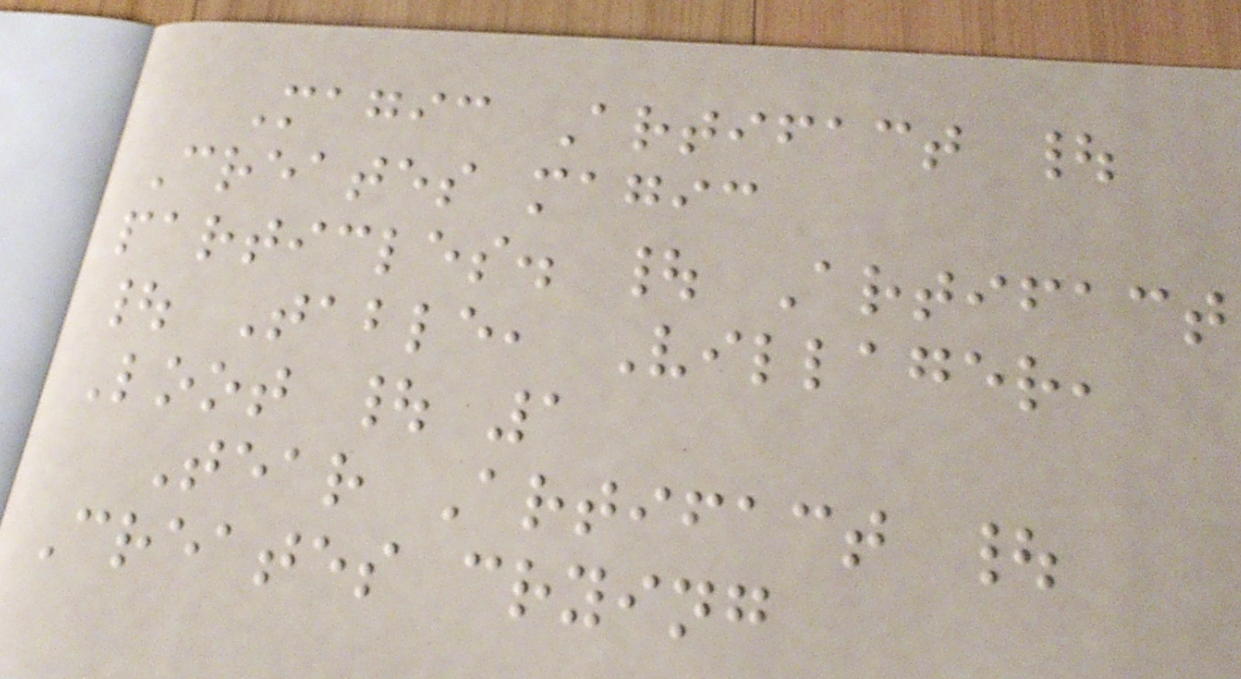Magic Artifact |
Creates magic
particles. | Artifact
| Table, Villager,
Loot | 1
Tear Artifact |
Creates crying
